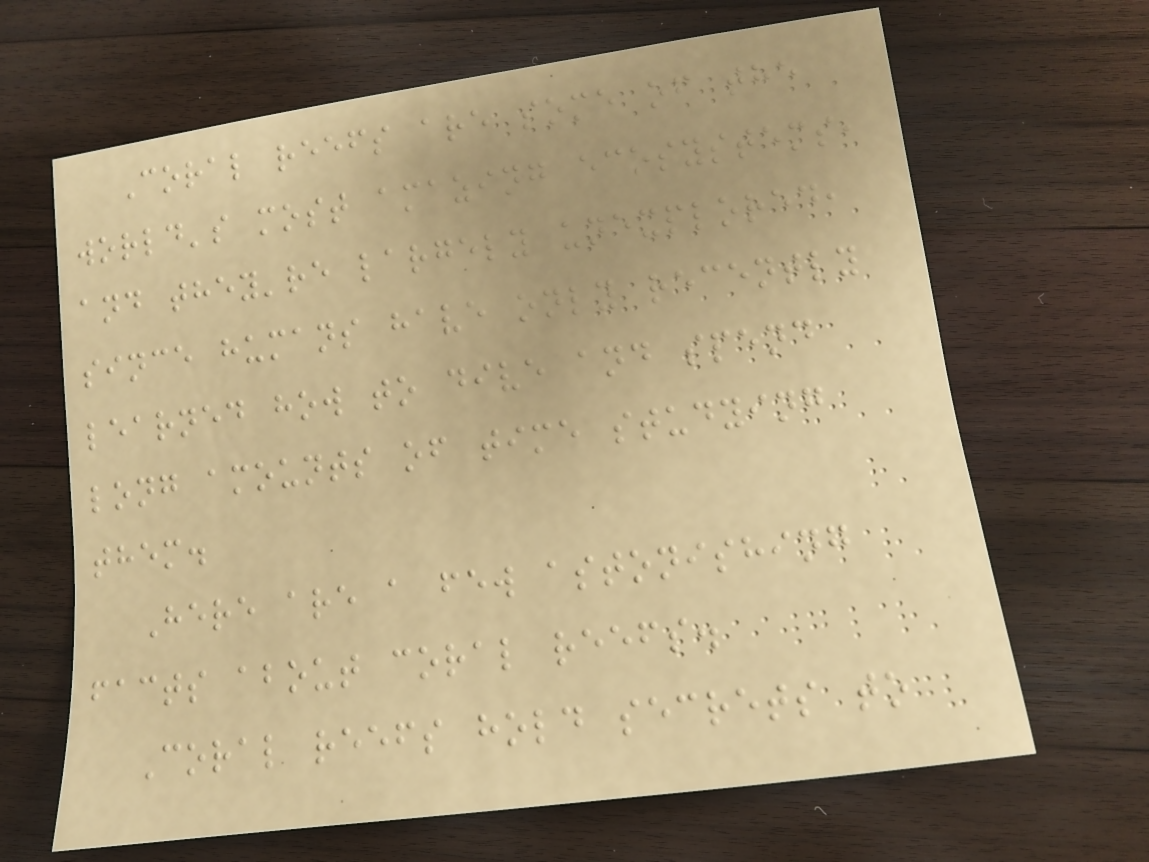Coral reefs are some of the
world's most amazing ecosystems,
and they're largely unexplored,
since humans have only recently
learned how to dive and spend
long amounts of time studying
them.
Here are a few astonishing
facts about coral reefs.
Coral reefs hold secrets to
